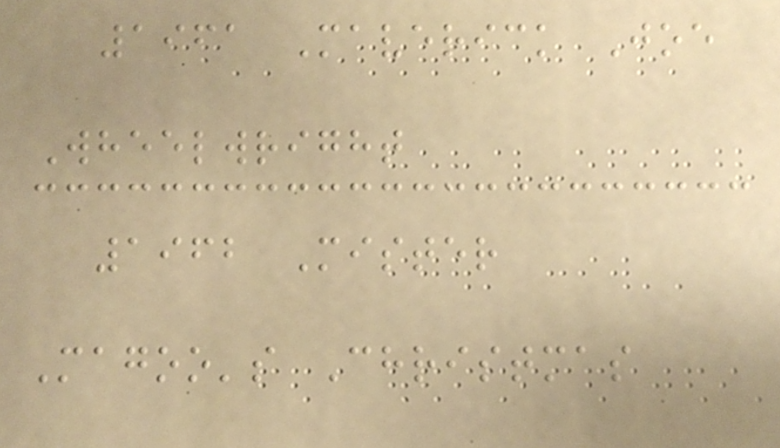1961 Maverick Joe
Wheelwright
1962 Mister
Magoo's Christmas
